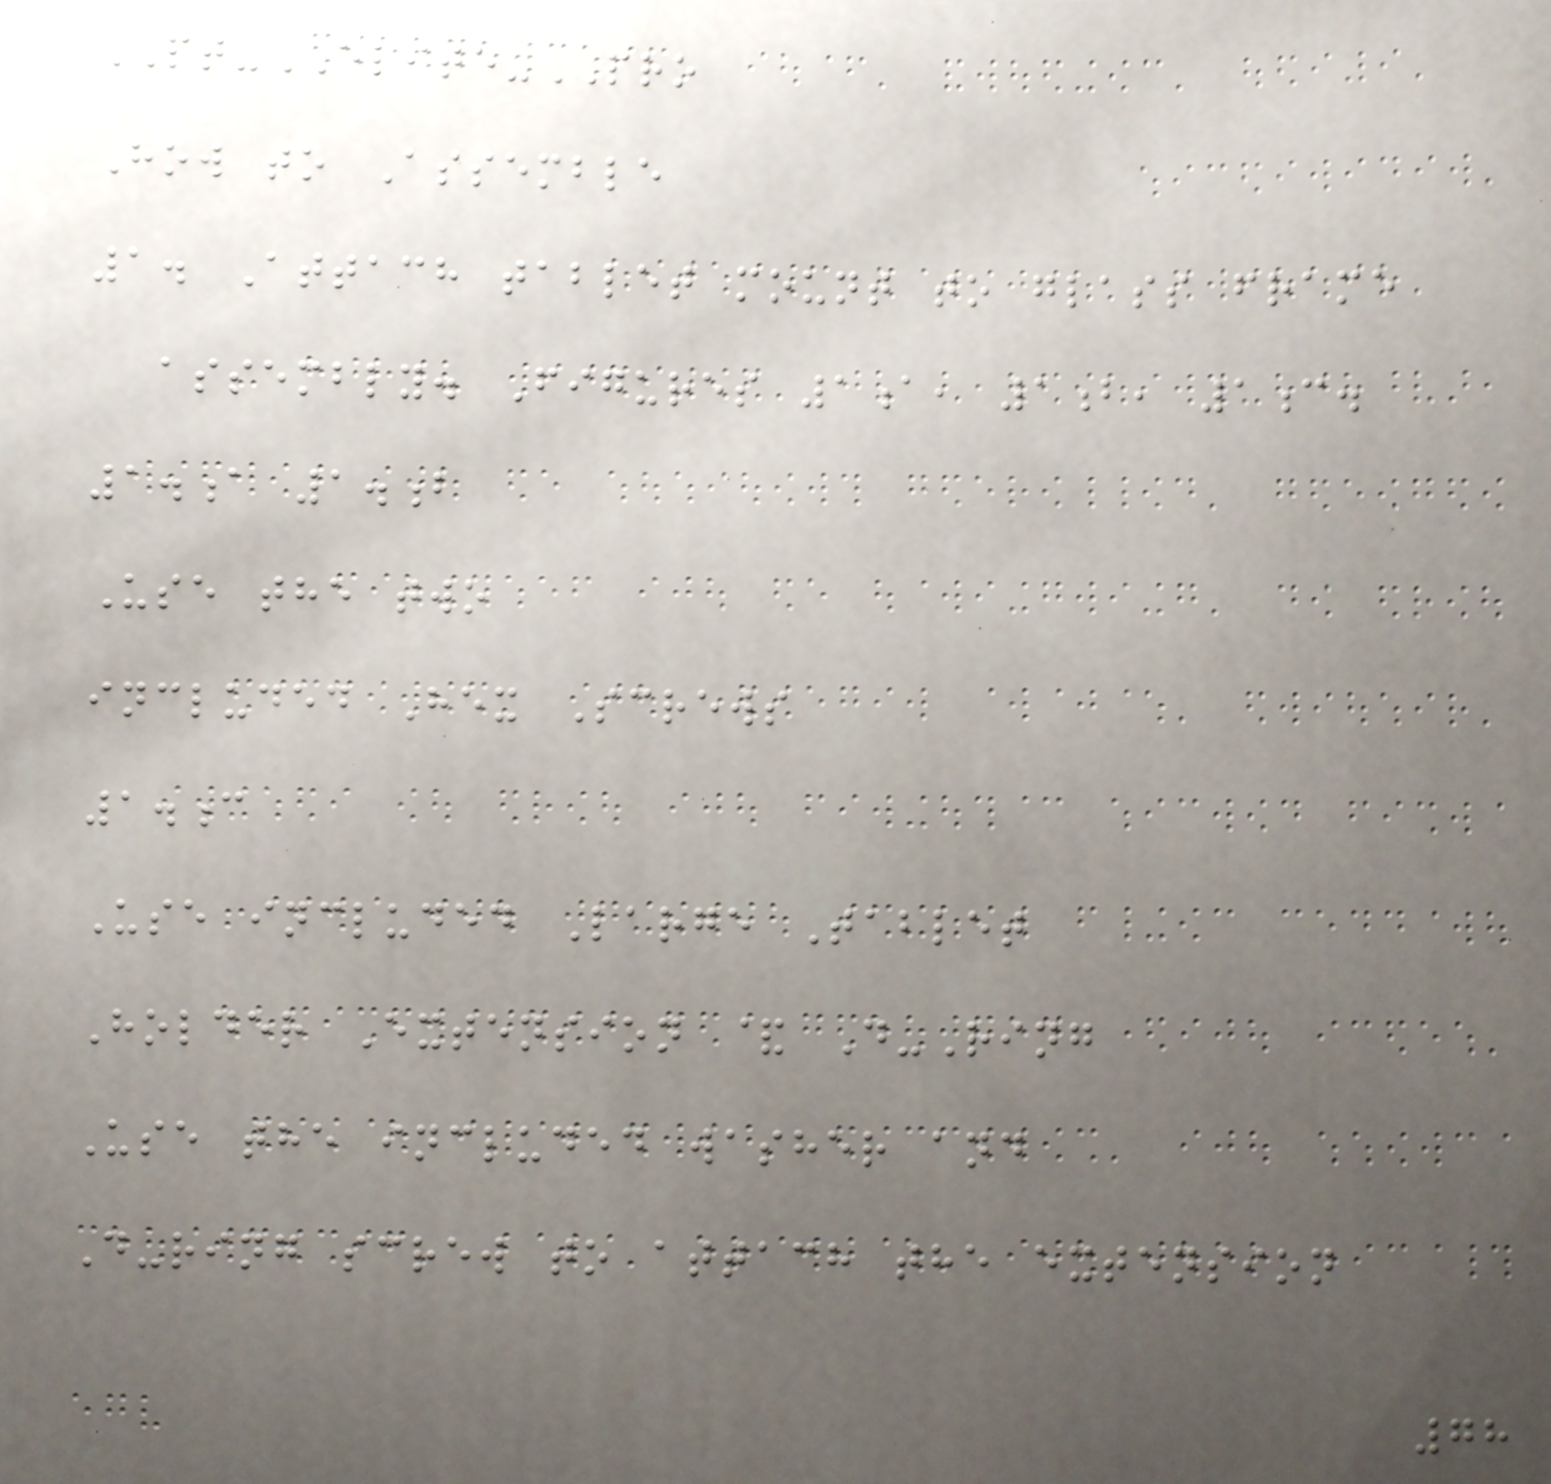PT-ELITE-PRO
How to Assemble
1. Attach tablet mount to glass frame
assembly. Figures 1a, 1b, 1c.
1.a 1.b
Use the two
included Hex Screws
1.c
Use included Large Tablet
Holder Extension & D-Ring
Use the included washer and
D-ring screw to attach the extension
78
